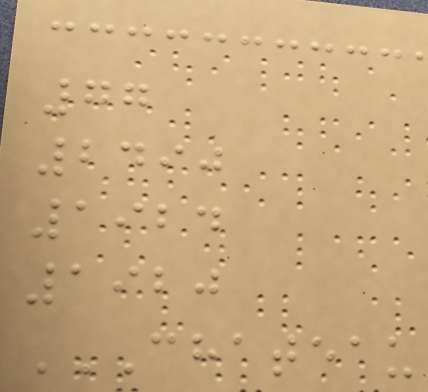77
2490
1924
1920
CHATEAU
